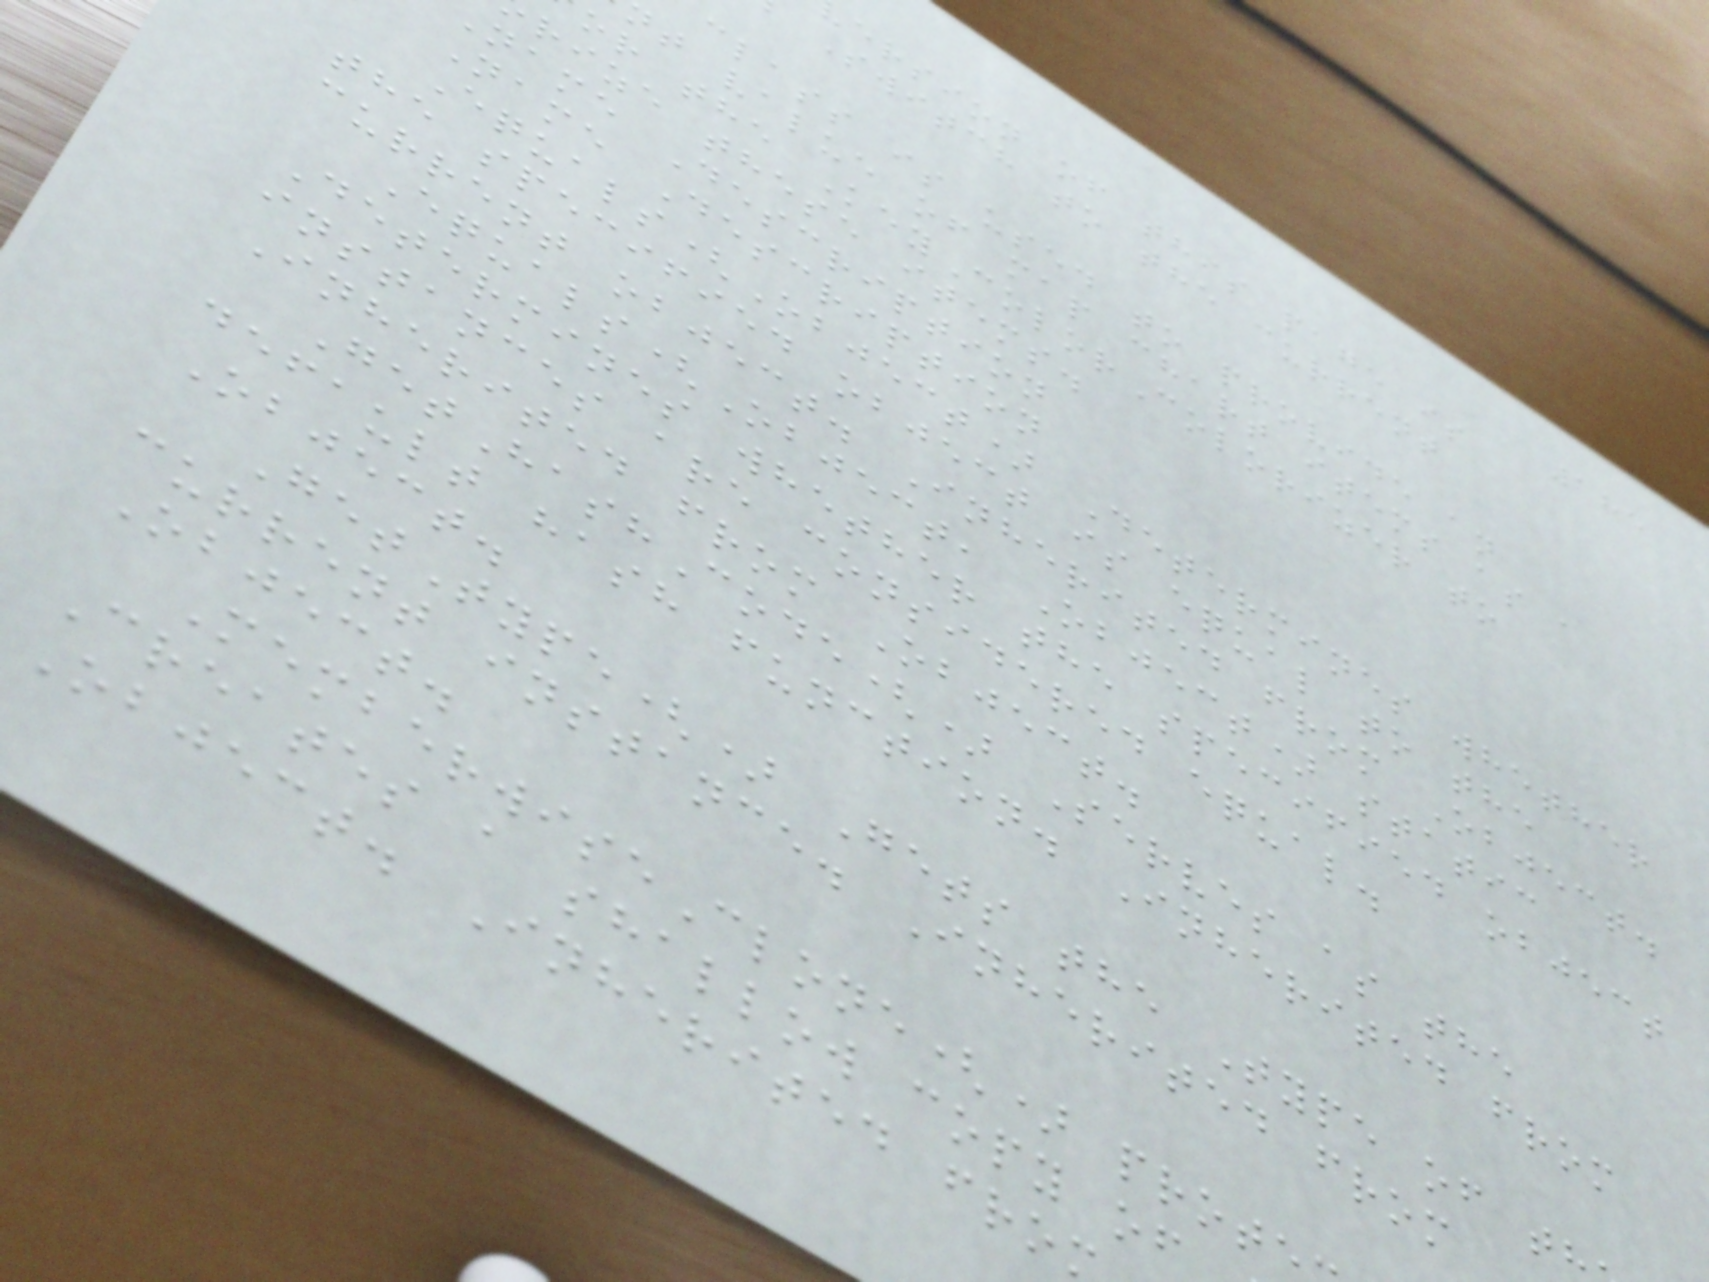185
ersion of this page is
Switch to the current
class is used to provide an
t value of map chart items as a
or the KeyColorColorizer to
rize these items.
name Description
Name Description
Equals(Object) Determines whether
the specified object is equal to the
current object. Inherited from Object.
Equals(Object, Object) static
Determines whether the specified object
instances are considered equal.
Inherited from Object.
GetHashCode() Serves as the
default hash function. Inherited from
Object.
GetType() Gets the Type of t
current instance. Inherited from
Object.
MemberwiseClone() prote
Creates a shallow copy of
Object. Inherited fro
